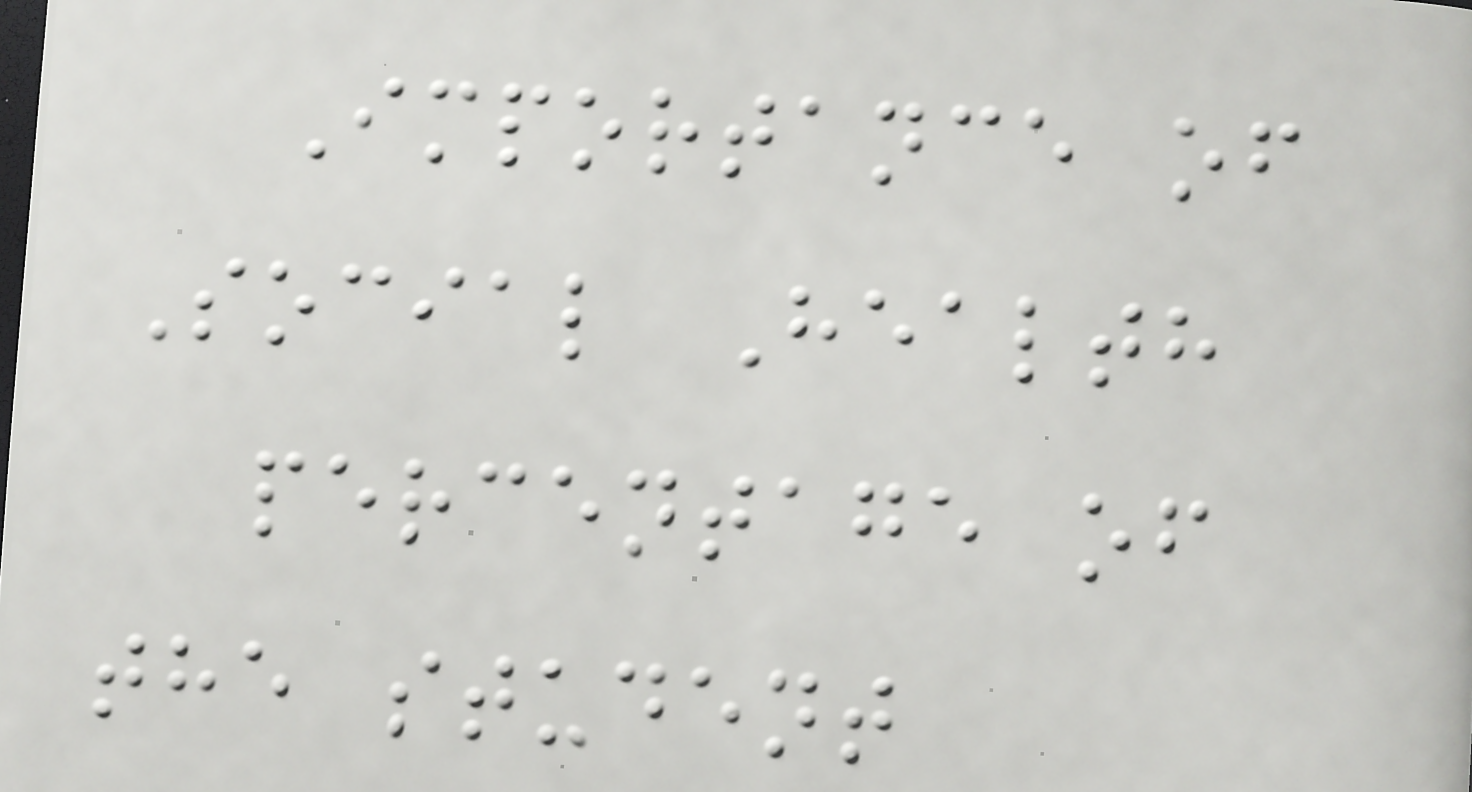Importance of
Social Health
percentage of
the student
